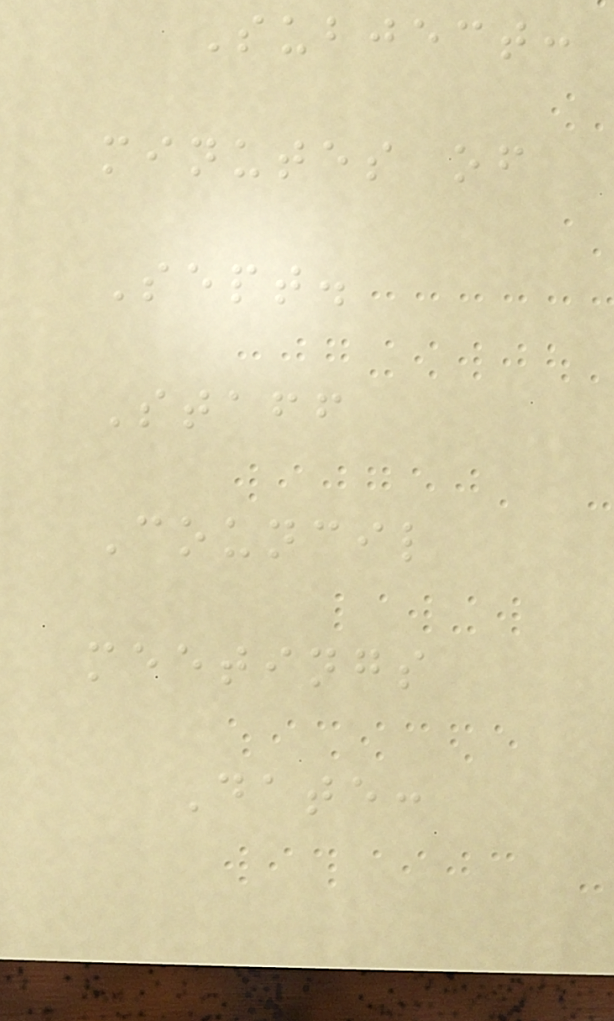Subject:
minutes of
Sept.
Staff
Council
meetings
Date:
